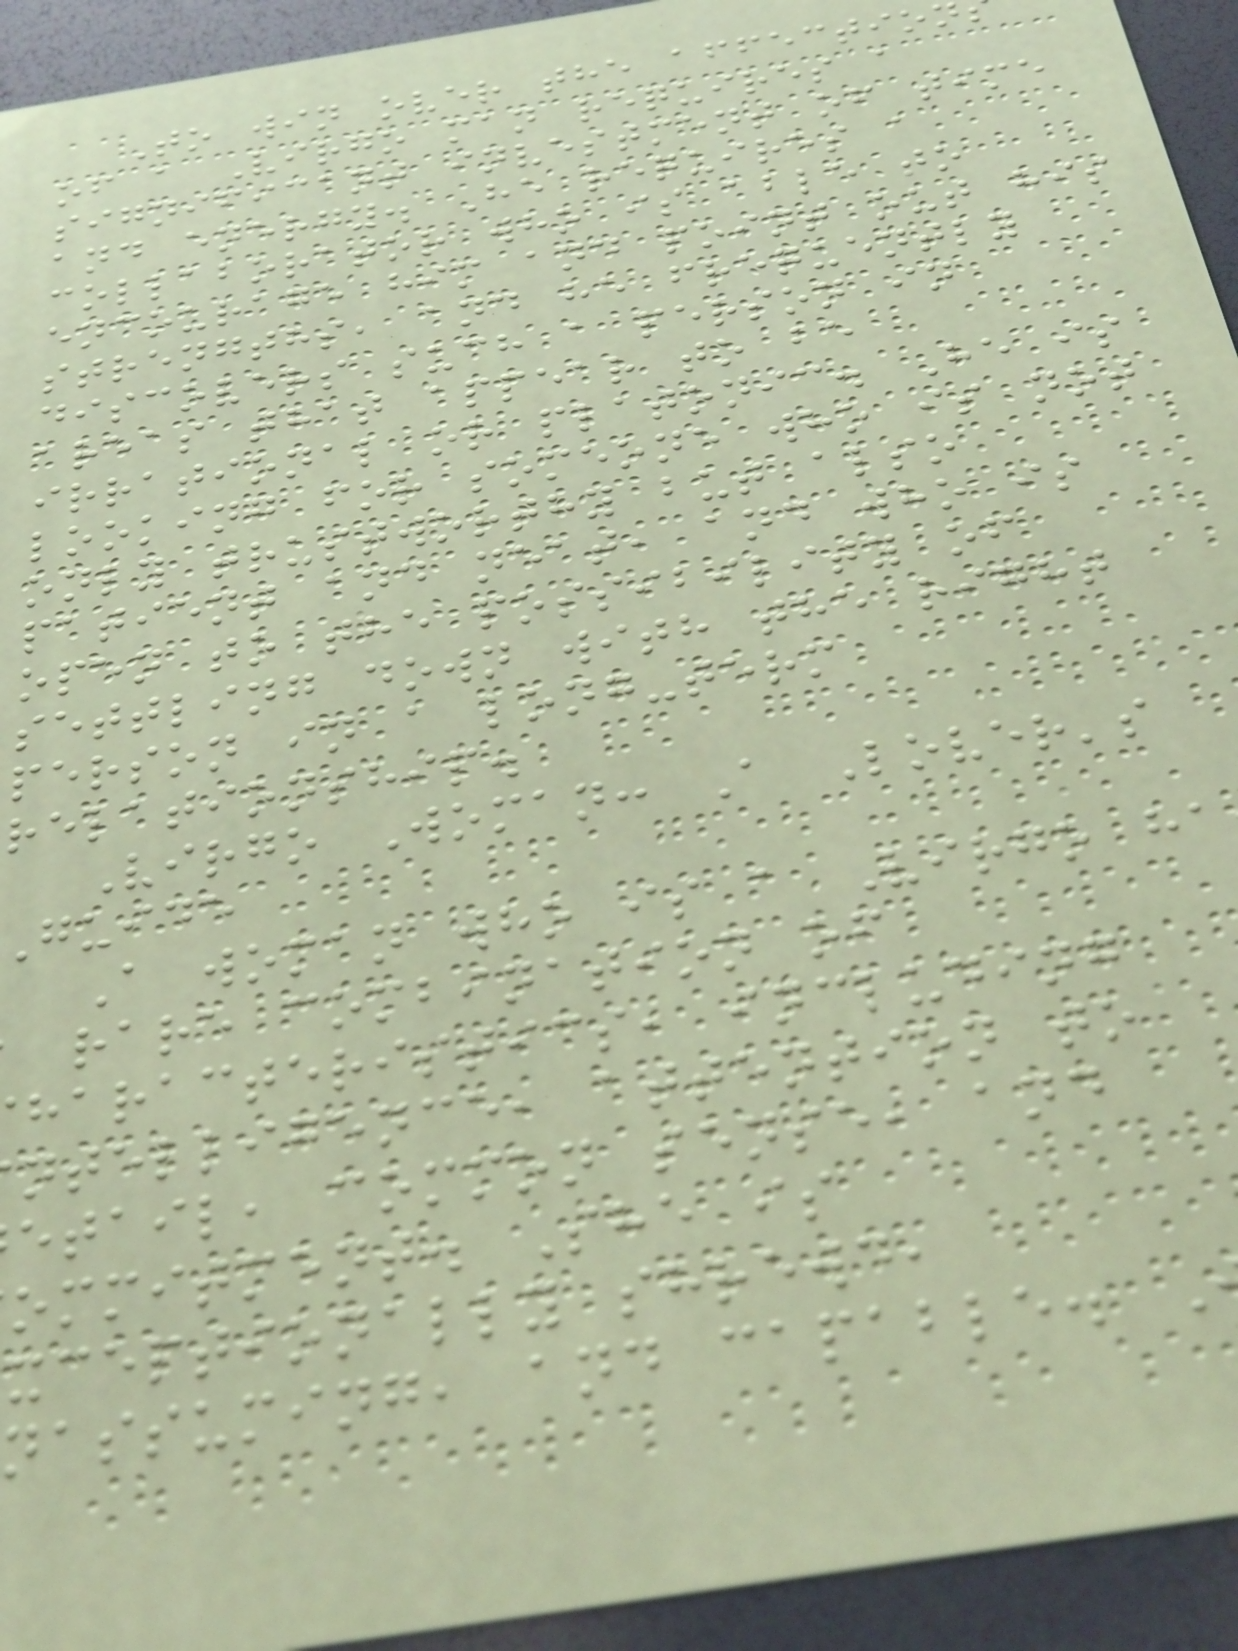To win over the affectio
of a Virgo man requires a
significant investment of time
and energy. He requires a
collaborator who is able to
encourage him and point out his
strengths, and he frequently
discovers such a person in
areas that appear to be
irrational or platonic. He is
looking for someone who is not
only trustworthy but also
patient and neat, and who is
open to the possibility of
settling down with the right
person in a long-term
relationship.
Virgo Woman: A Lover's
guide
A woman who is a Virgo ha
rare combination of
haracteristics, including
ntelligence, attention to
etail, common sense, and
ommitment. She is
xceptionally shrewd,
nassuming, and capable.
